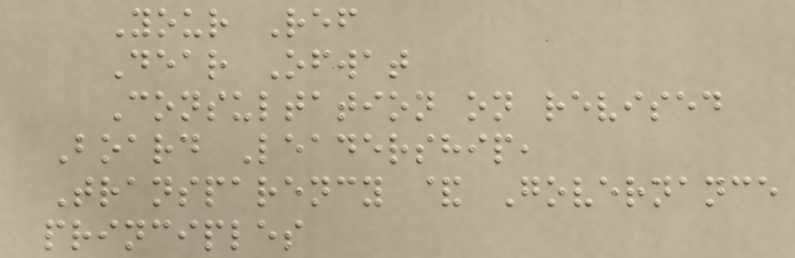Your Ref
Dear Ofwat
Consultation on revised
Board Leadership,
Transparency & Governance
principles
